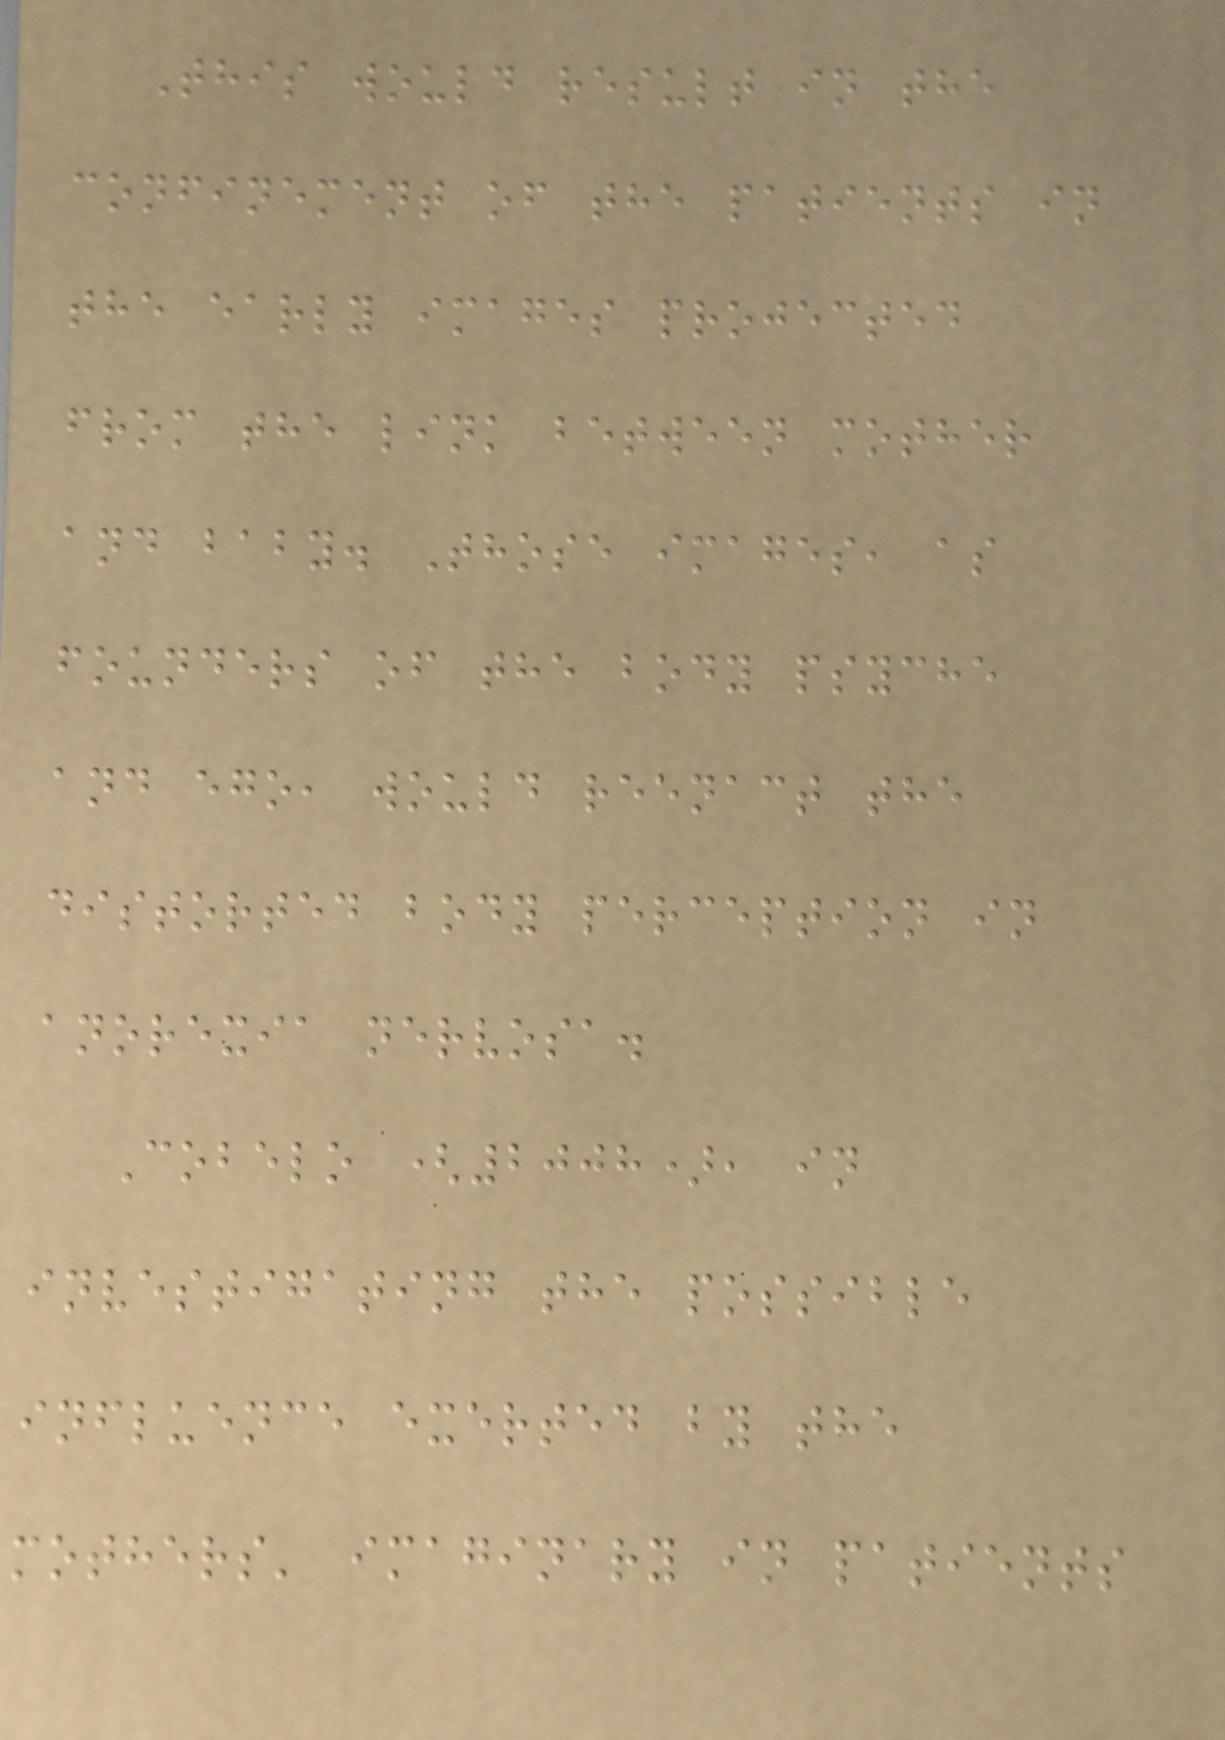This would result in the
confinement of the patients in
the early images projected
from the link between mother
and baby. Those images, as
founders of the body psyche
and ego, would reenact the
distorted body perception in
anorexia nervosa.
Cobelo (2008), in
investigating the possible
influence exerted by the
mothers' imaginary in patients
